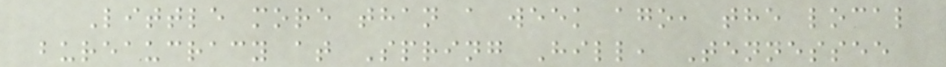Little more than a week ago, the local
bureaucracy at Spring Hill, Tennessee
